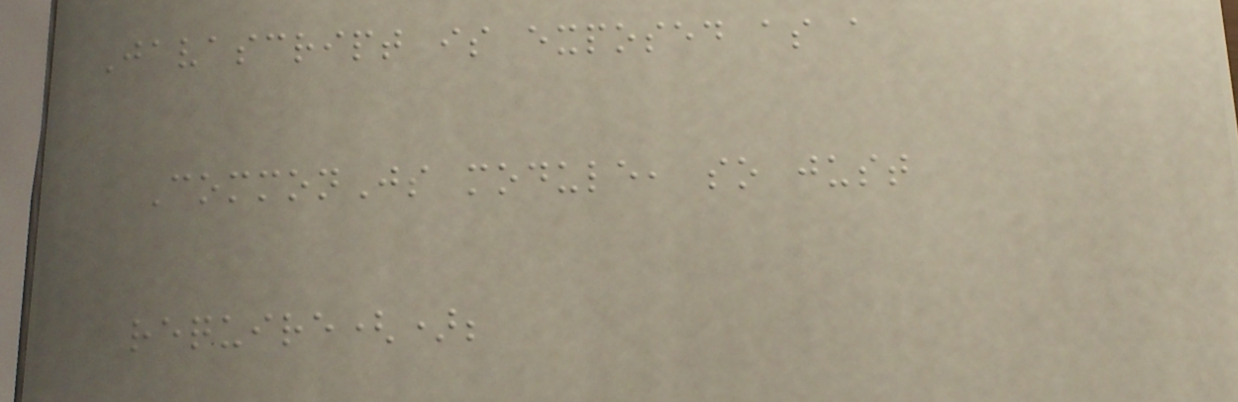Javascript is exposed as a
CommonJs module, so just
require();
